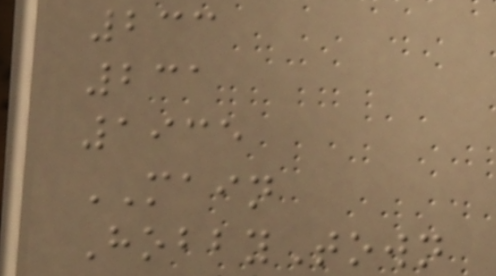233
231
1935
MAIN
HobbyTown
